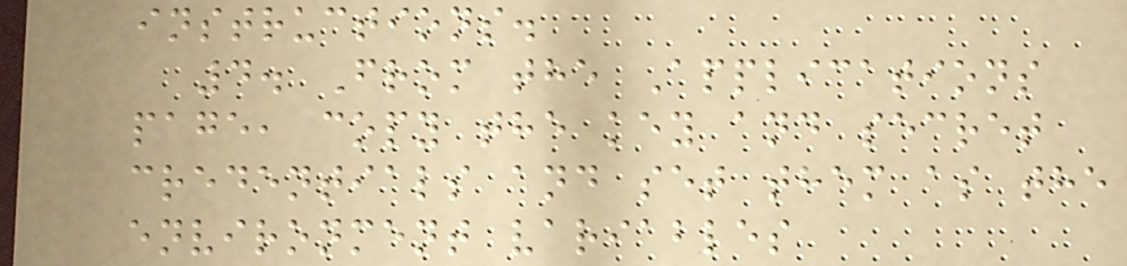instructions.
4. From the Applications
page, copy the key and secret
credentials and set them as the
environment variables
